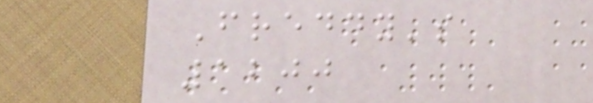Freddy's
1200
